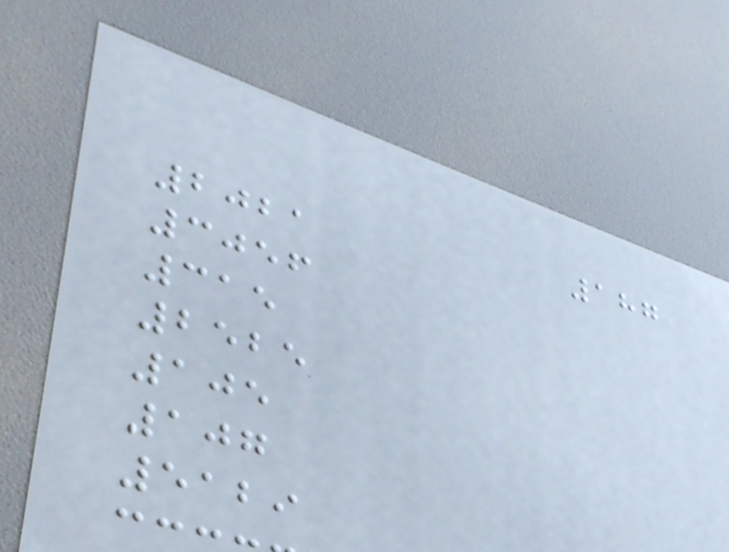187
2021
3056
315
2525
105
107
5129
